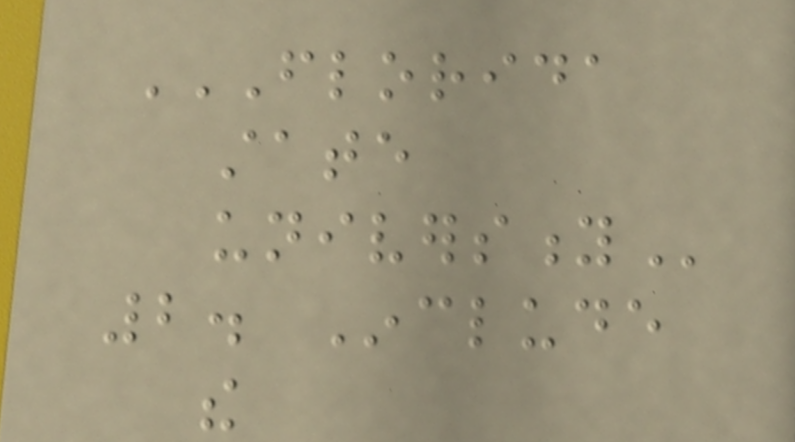FLORIDA
STATE
UNIVERSITY
2. Include
the
